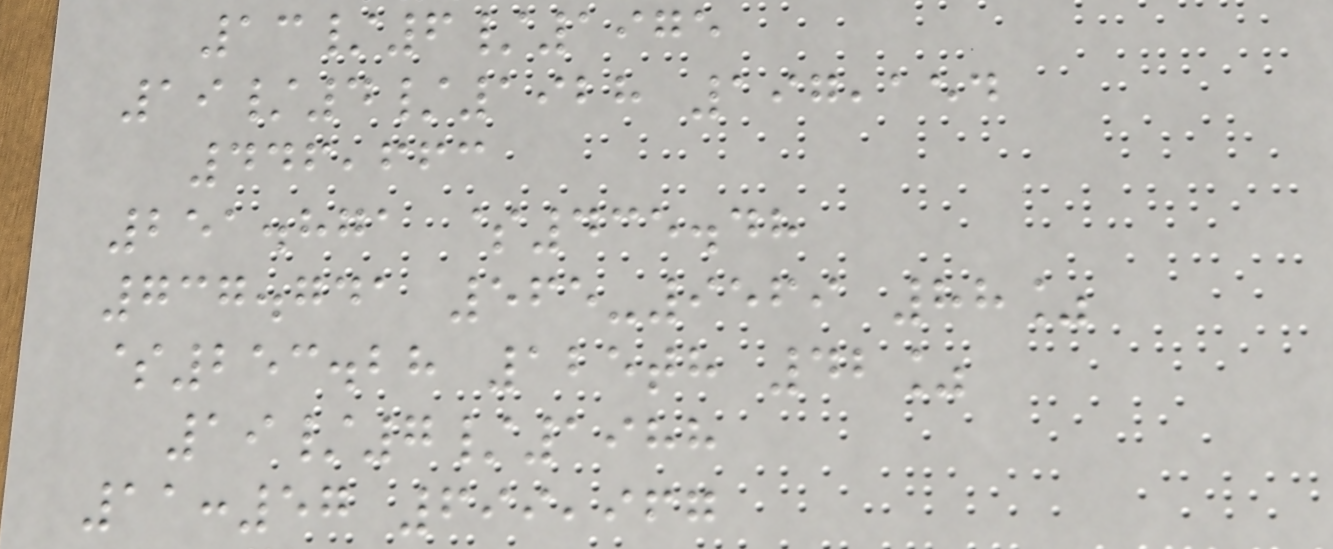13/6/1975
19/4/1928 197,154
446,663
251.871 $435.48
737.741 565-9569 88%
$253.28 125th 42%
19/7/1988
11:57 699,967
